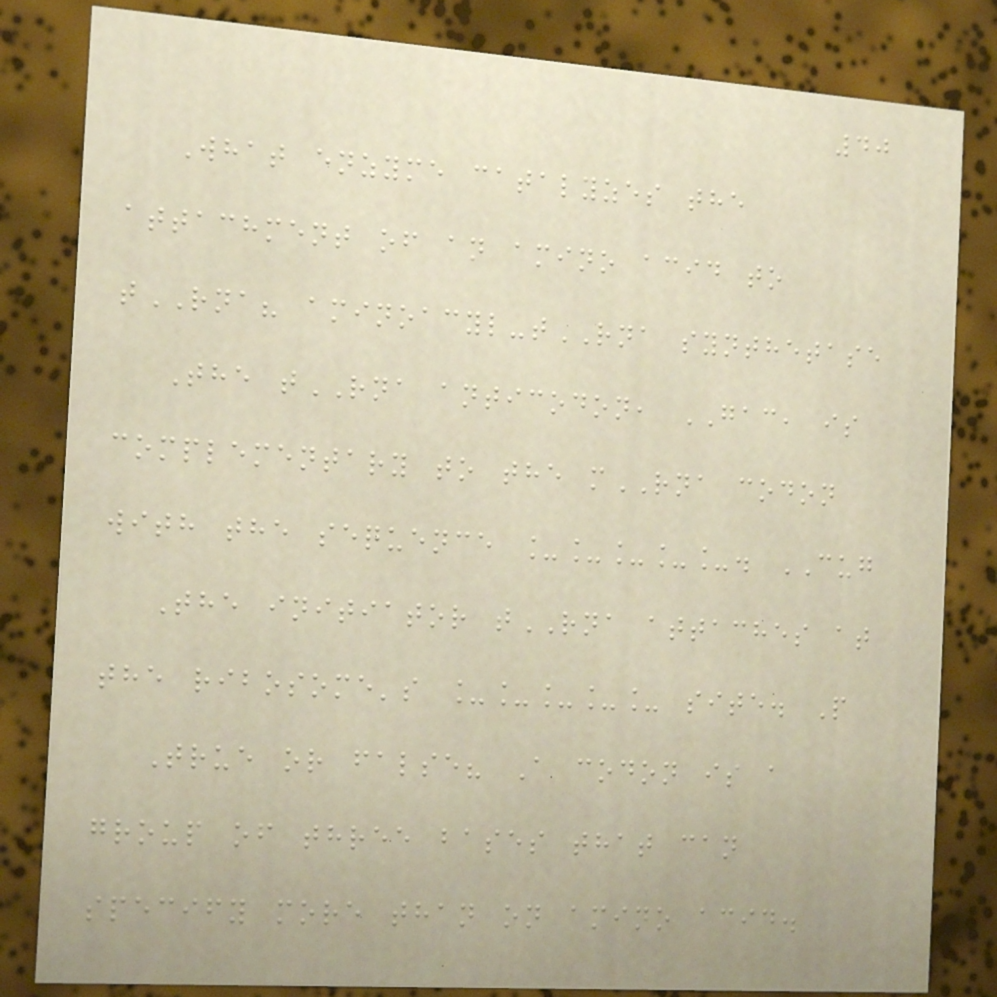40
What enzyme catalyzes the
attachment of an amino acid to
tRNA? aminoacyl-tRNA synthetase
The tRNA anticodon, GAC, is
complementary to the mRNA codon
with the sequence _____. CUG
The initiator tRNA attaches at
the ribosome's _____ site. P
True or false? A codon is a
group of three bases that can
specify more than on amino acid.
